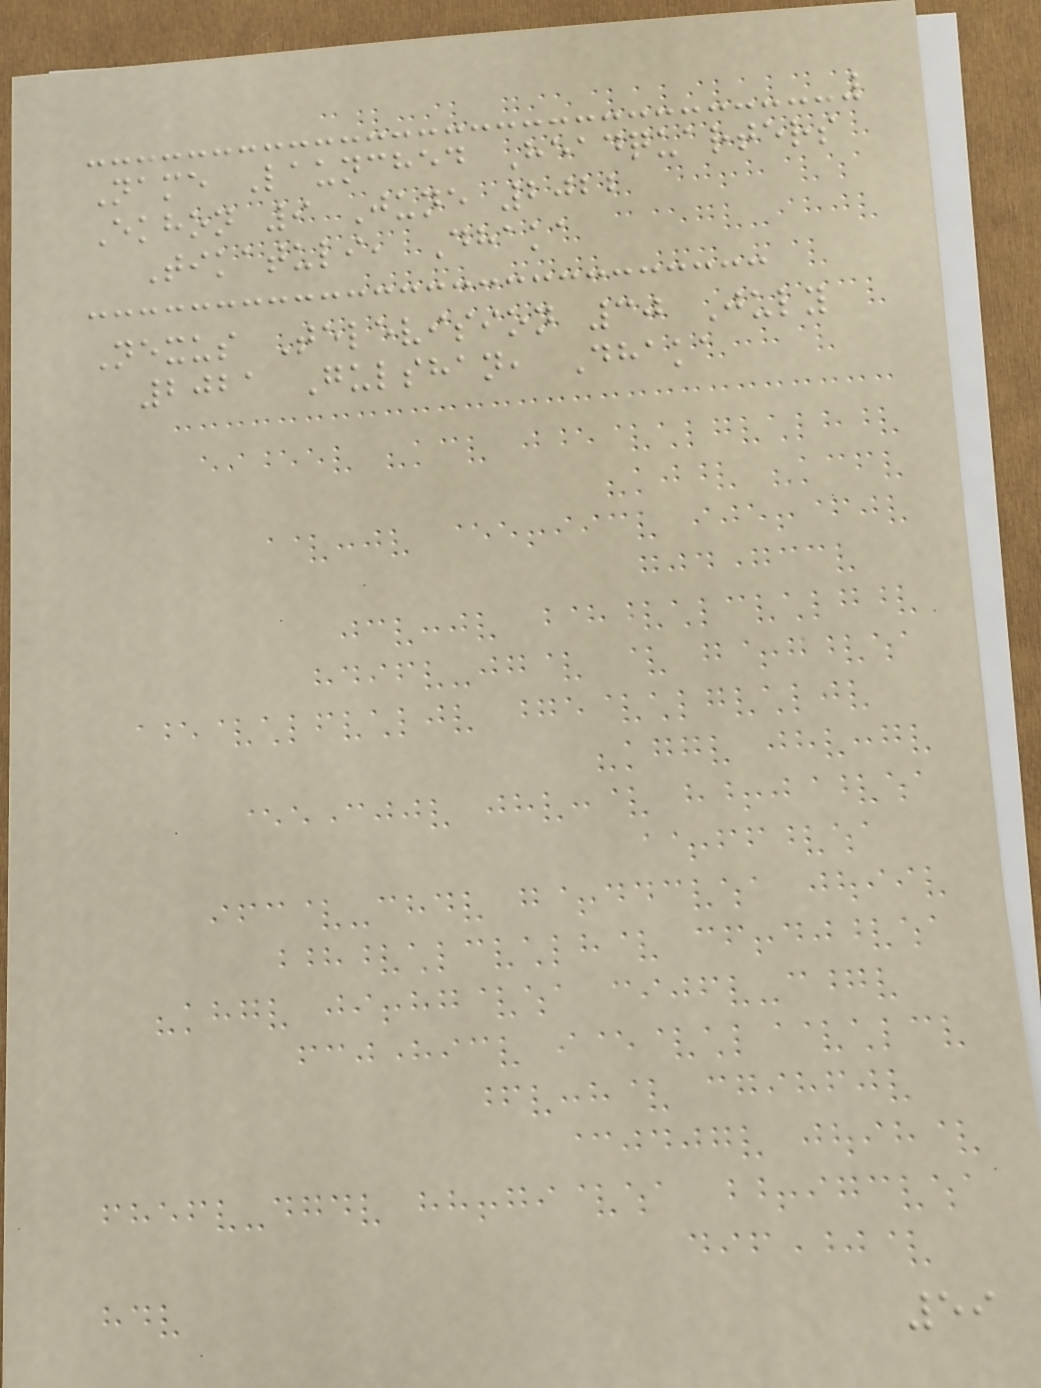Name Launched Headquarters
Ekhon 9 June 2022
Tikatuli, Dhaka
Nexus Television 30 July
2021 Gulshan, Dhaka
59
